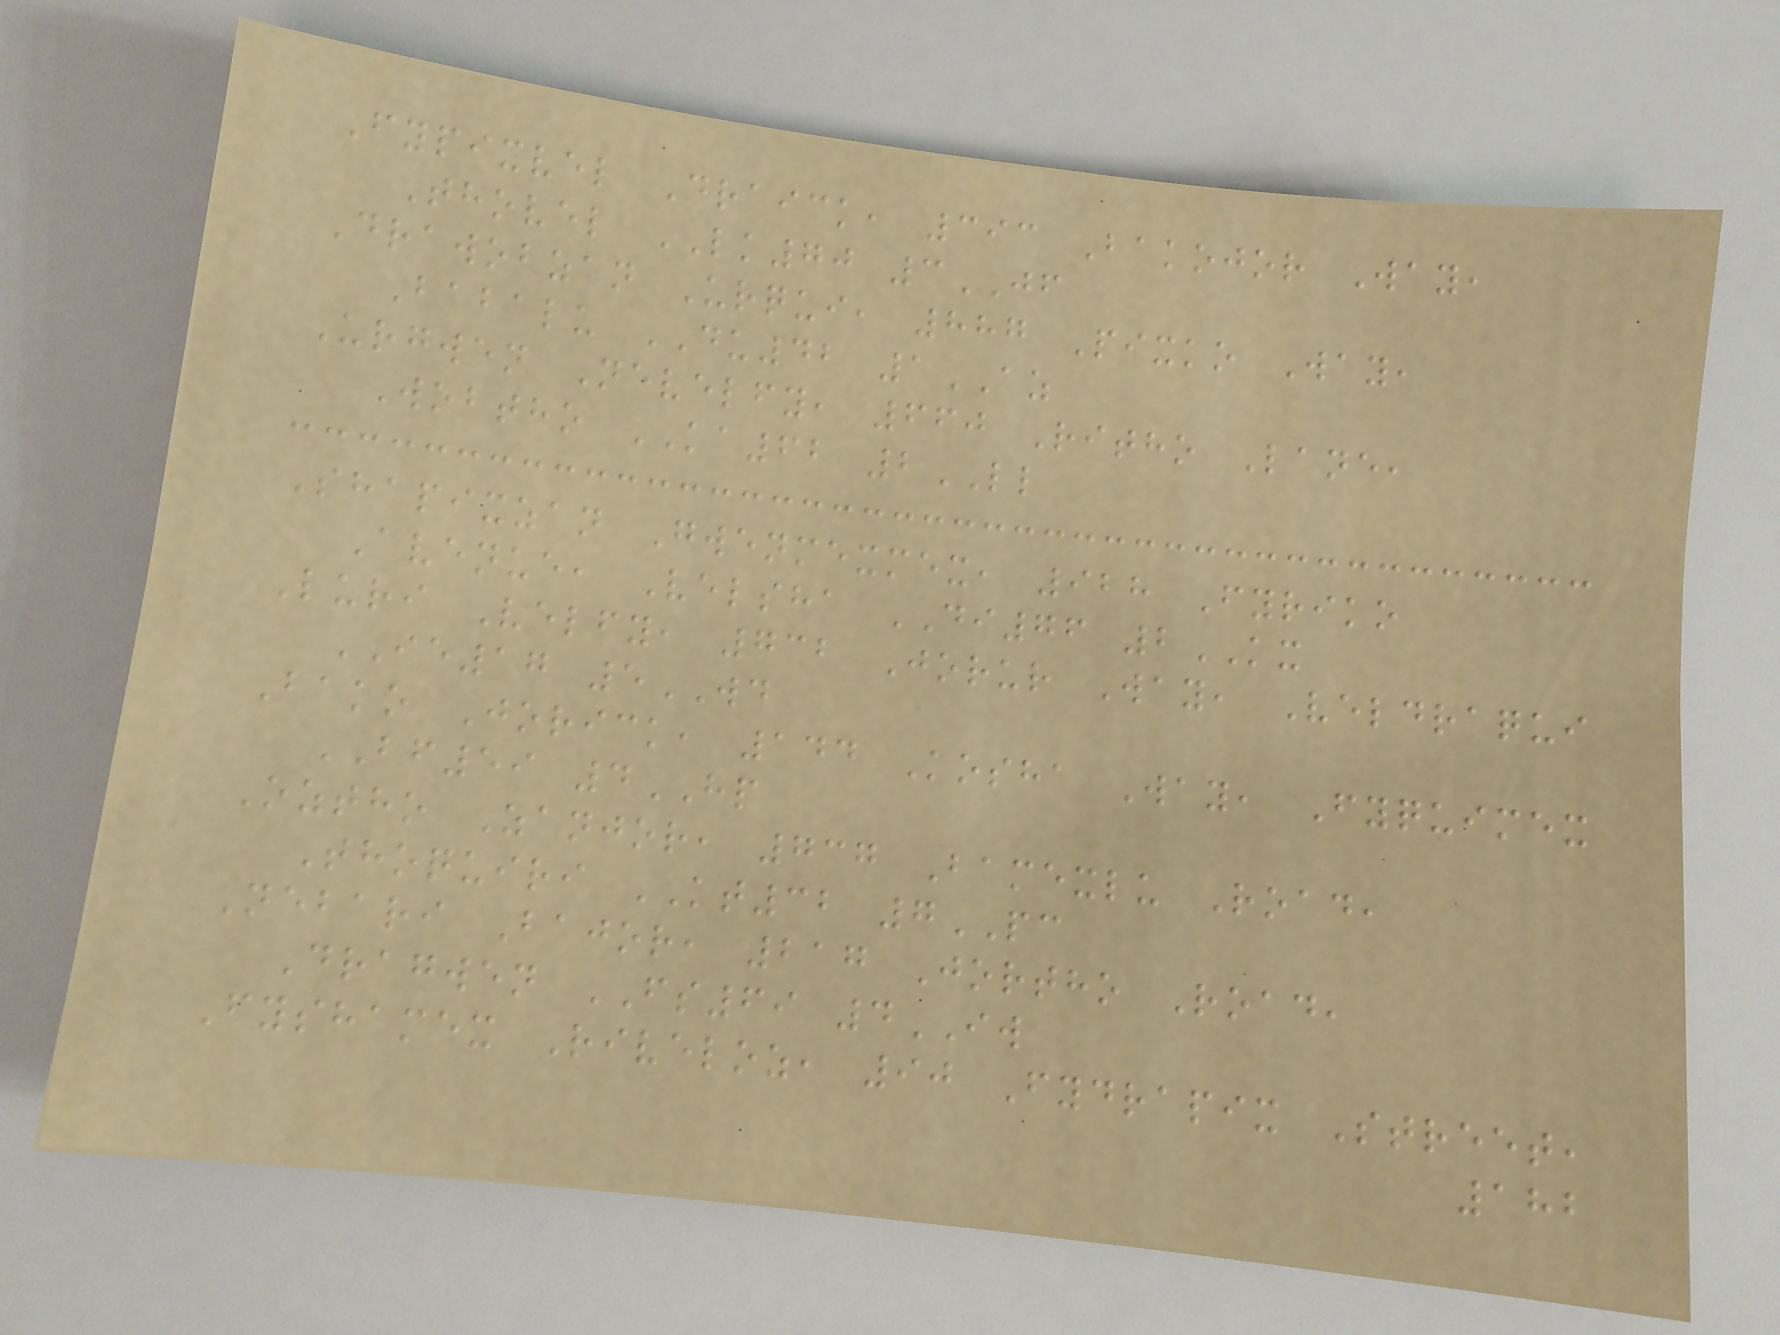Fypixvel Draick, 393 Bakojor Way,
Thovel LK70 3JF
Drawobzan Urqui, 887 Pixko Way,
Babalu DU42 1AZ
Urgwen Nevelfy, 660 Ritho Lane,
Wobtho KA62 2LL
Shapixzan Gwenmexmex, 928 Fyriko
Avenue, Velsha DI76 2KX
Luri Velfy, 732 Jorur Way, Veldraqui
IE17 5WD
Bako Jorick, 144 Kosha Way, Fyquimex
BF59 4HP
Oztho Zanjor, 737 Bamexlu Road,
Thoquiri KT32 7PC
Nebari Bajor, 217 Jortho Road,
Dragwen FS69 4IW
Fyshamex Riveloz, 90 Fydrapix Street,
182
